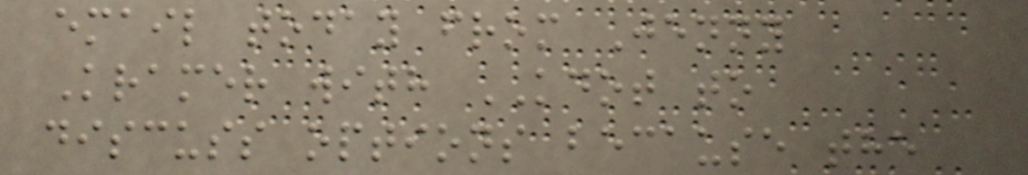email today from Jenny
Kramer with KDOT to
discuss options because the
